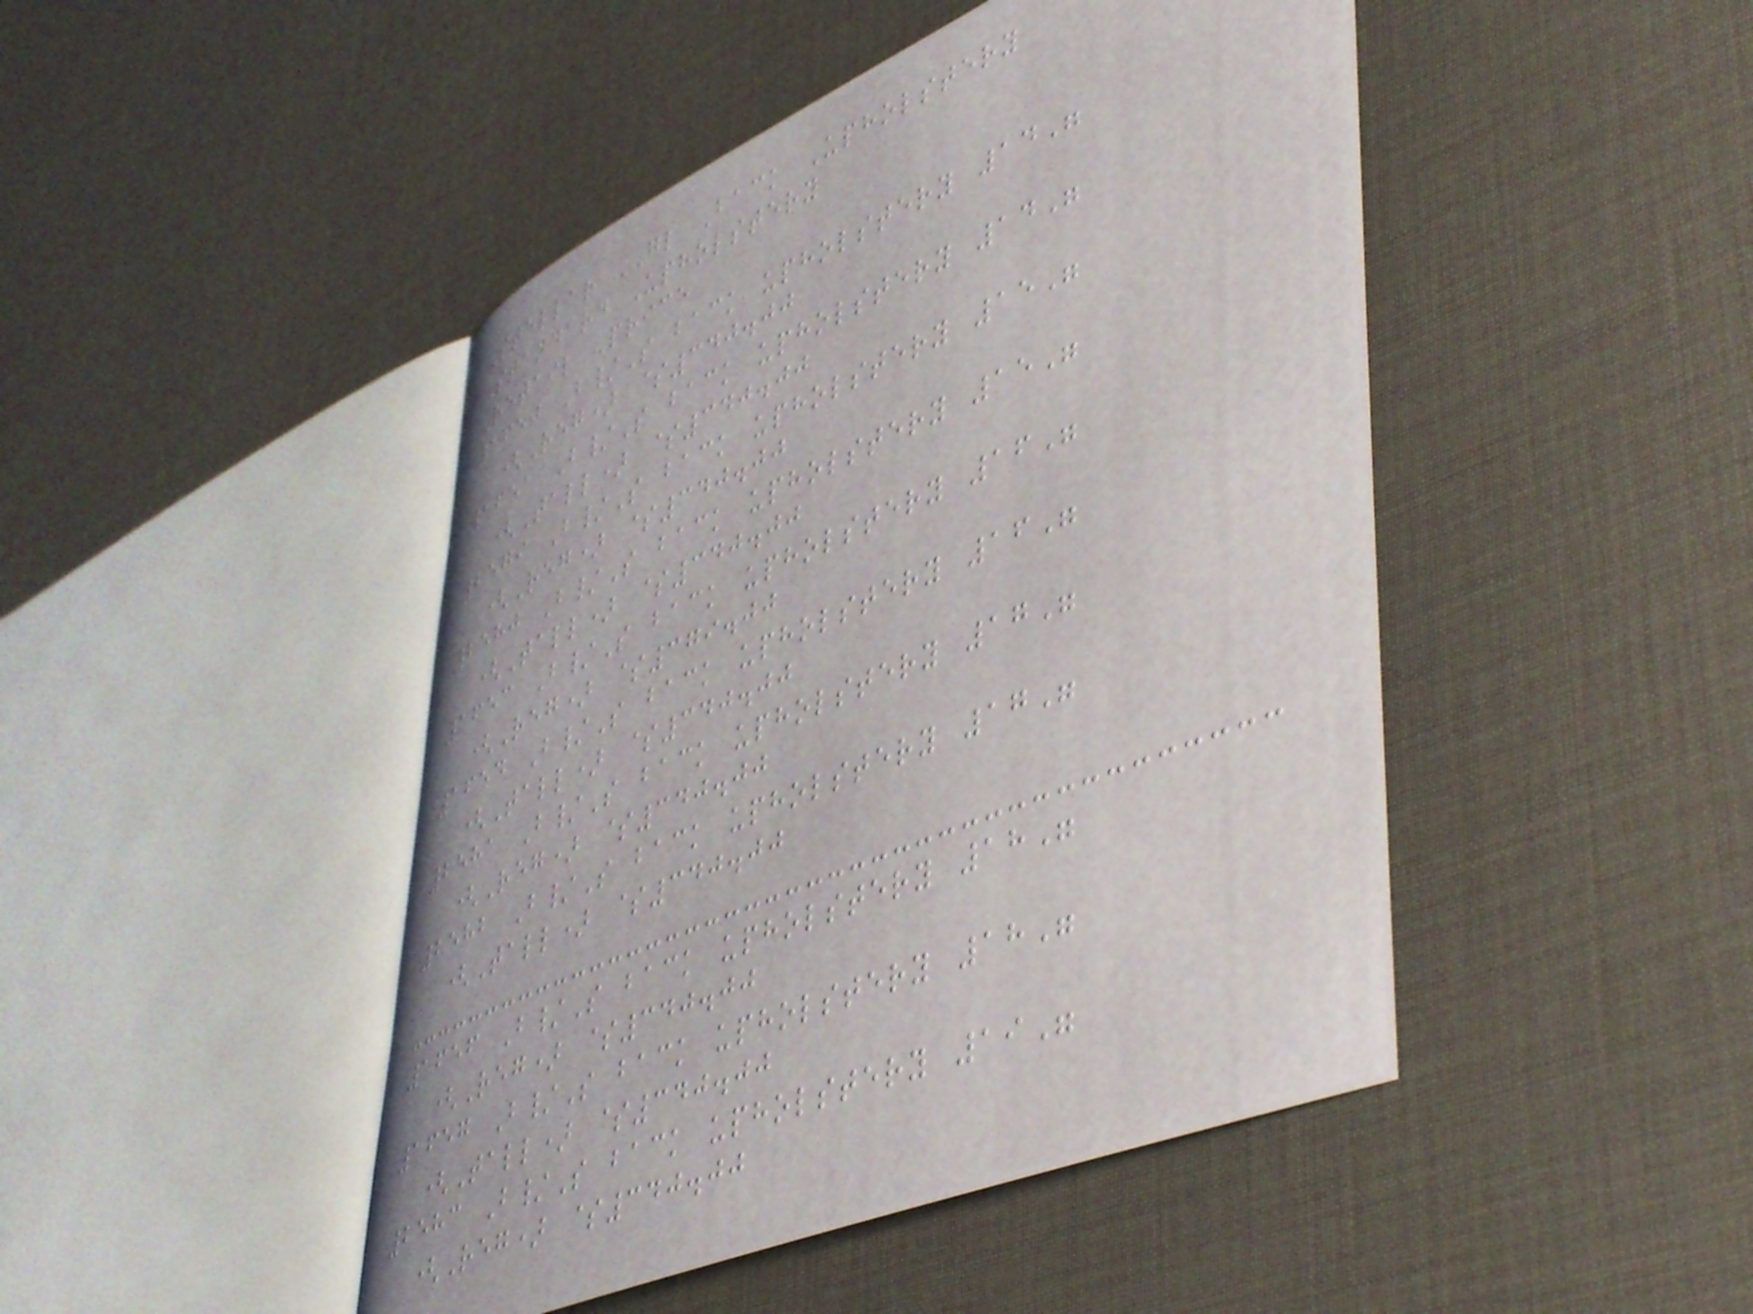Stellar GL Back Upholstery
Standard Upholstery
Retail Price
1650 B/S back upholstery 14"
(Reg) $340.00
1651 B/S back upholstery 14"
(Tall) $340.00
2579 B/S back upholstery 15"
(Reg) $340.00
2580 B/S back upholstery 15"
(Tall) $340.00
1653 B/S back upholstery 16"
(Reg) $379.00
1654 B/S back upholstery 16"
(Tall) $340.00
2581 B/S back upholstery 17"
(Reg) $340.00
2582 B/S back upholstery 17"
(Tall) $340.00
1656 B/S back upholstery 18"
(Reg) $340.00
1657 B/S back upholstery 18"
(Tall) $340.00
2583 B/S back upholstery 19"
(Reg) $340.00
